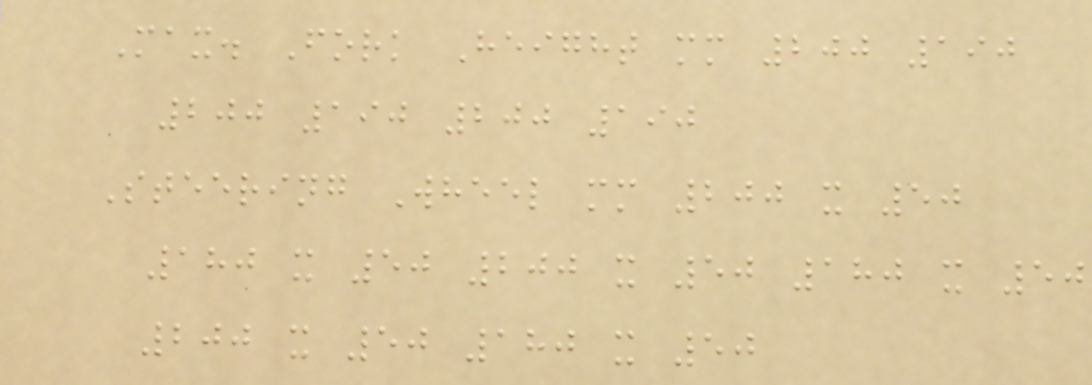Max. Fork Height mm 200 190
200 190 200 190
Steering Wheel mm 200 x 50
180 x 50 200 x 50 180 x 50
200 x 50 180 x 50
